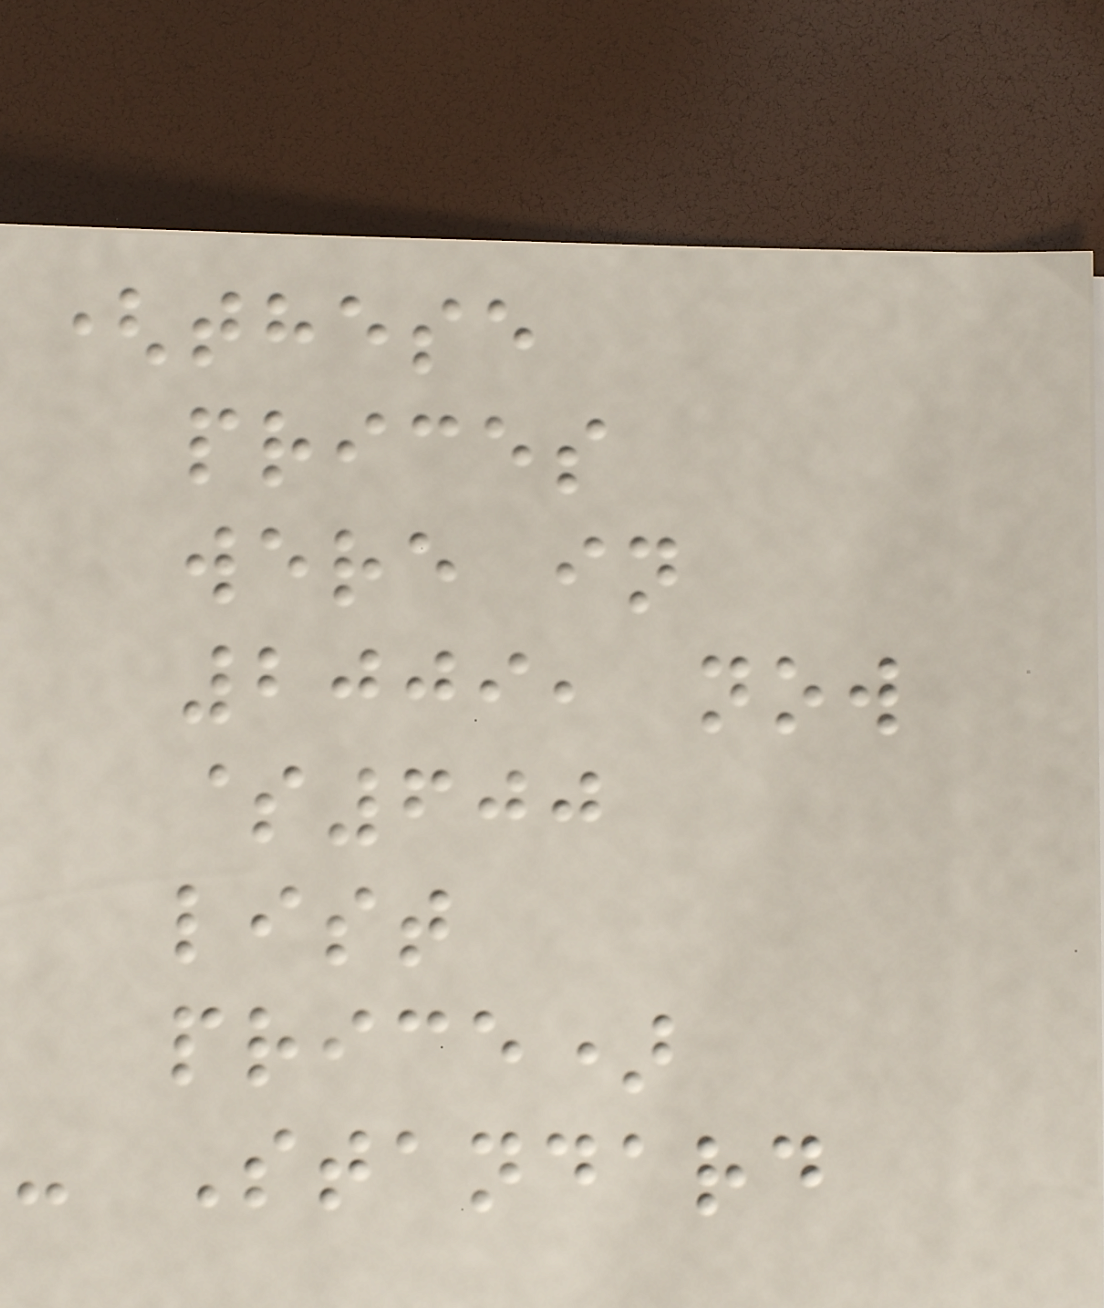(these
prices
were in
2009, now
$600
list
price)
- Standard
